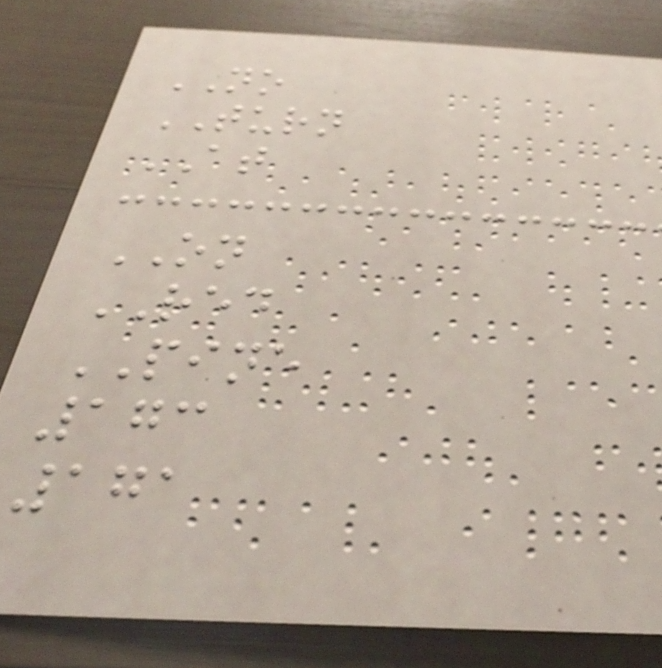NO
TURN
AT
ON
RED
PINE
173
171
